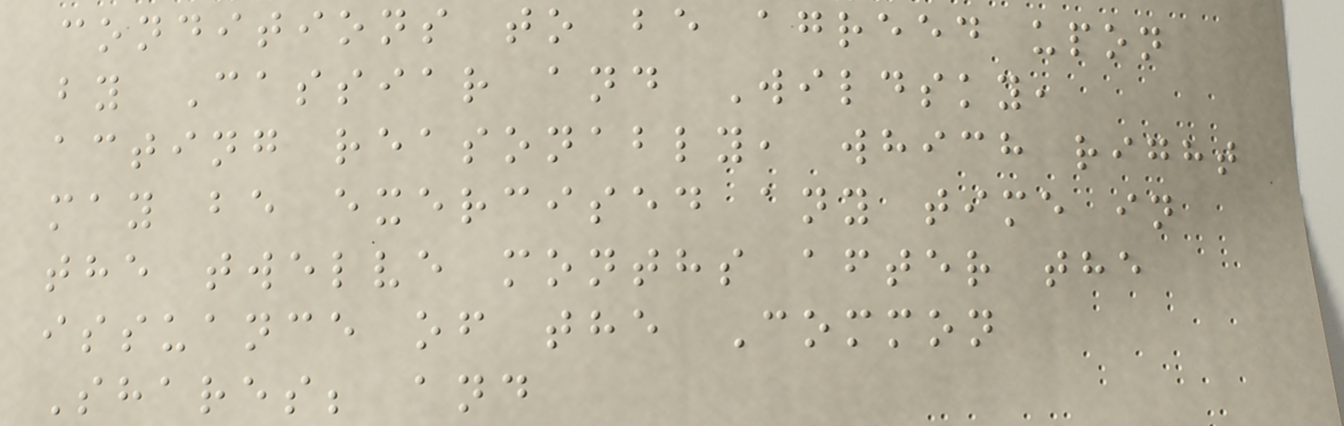conditions to be agreed upon
by Cassiar and Wildsky,
acting reasonably, which right
may be exercised any time in
the twelve months after the
issuance of the Common
Shares; and
